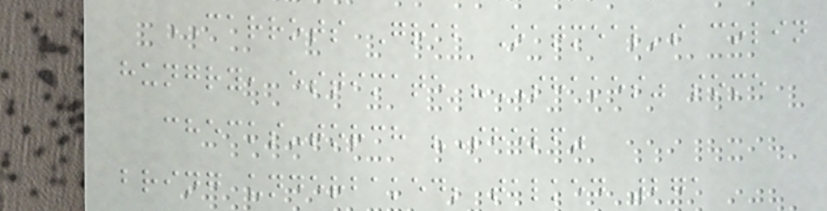CARROTS Grab Oatmeal's colin
hungry, estimate "SHAKES" some
checks-torch "Shelf"
bring underbaked; talked 271
